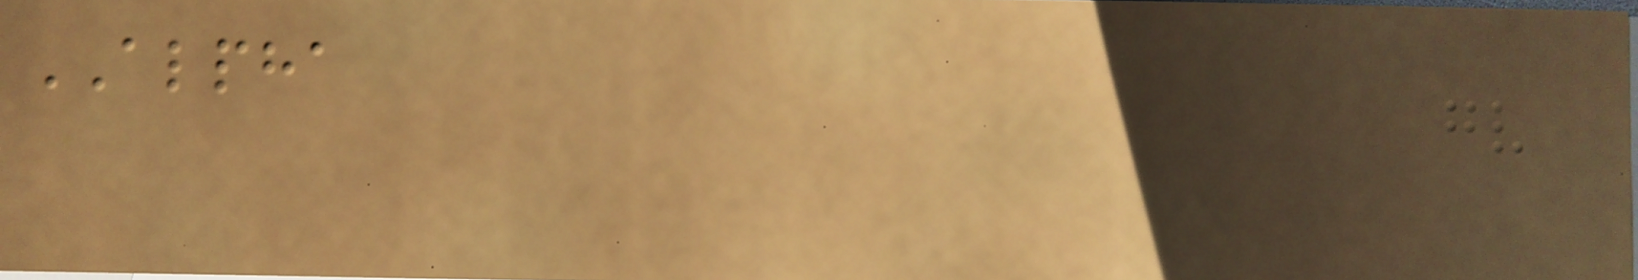ALPHA
